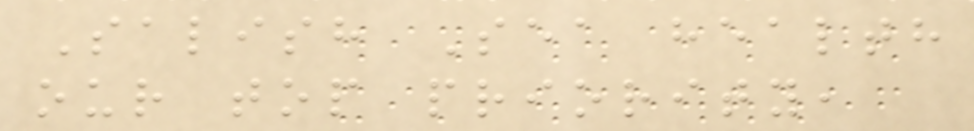Salish Sea health
our top priority,
